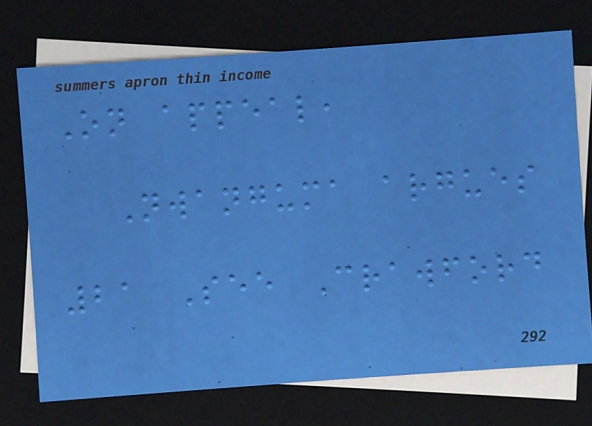On appeal,
Nwanguma argues
21 See Crawford
